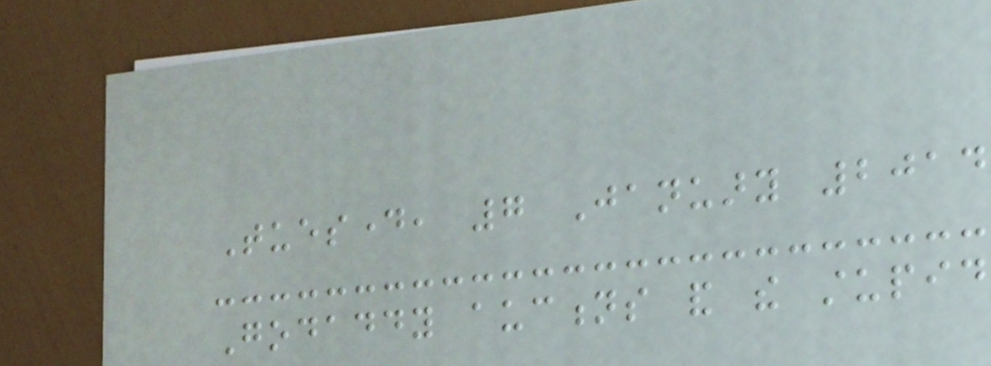Tuesday, 7 January 2014
Godaddy auctions and the stupid
